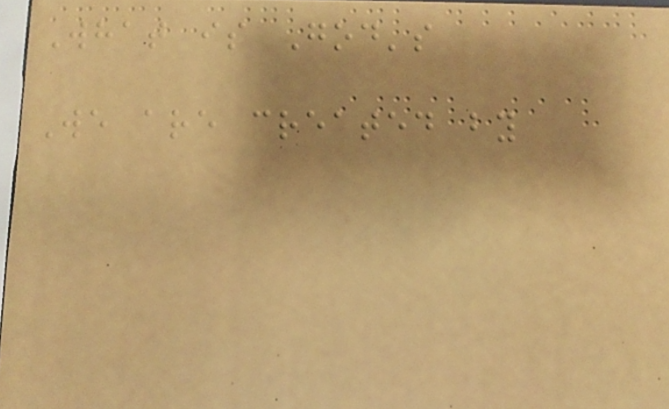What is God's
We are created by
